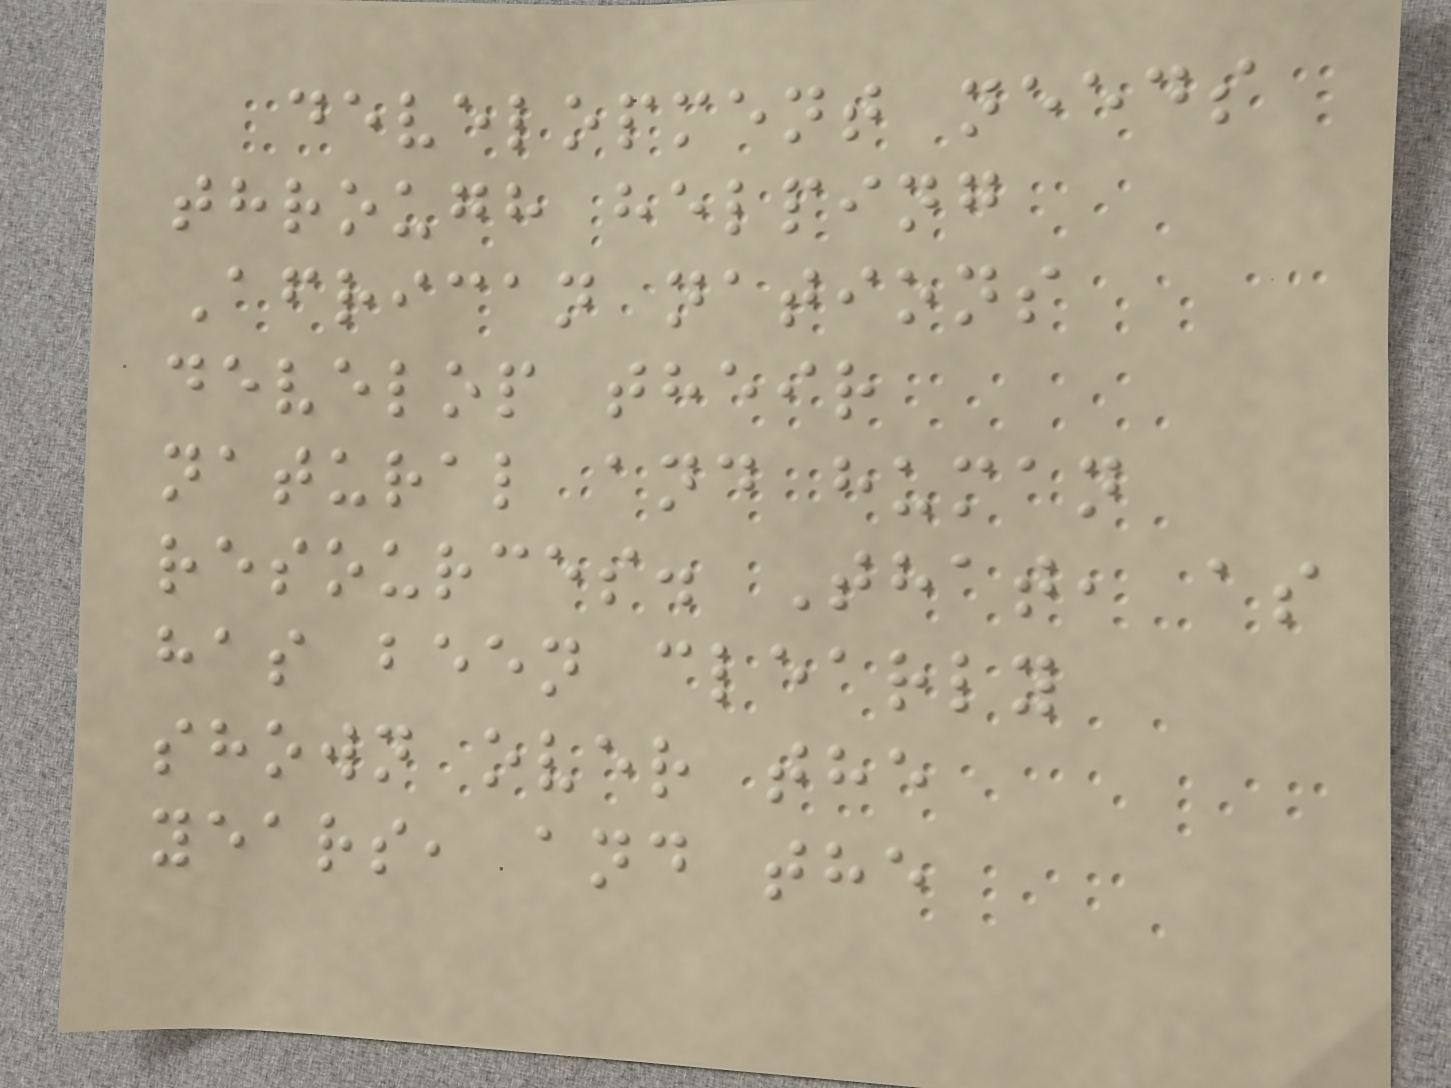development needs
through helping
African nations
develop their
natural and human
resources. That, as
has been clearly
shown over the
years, and the
